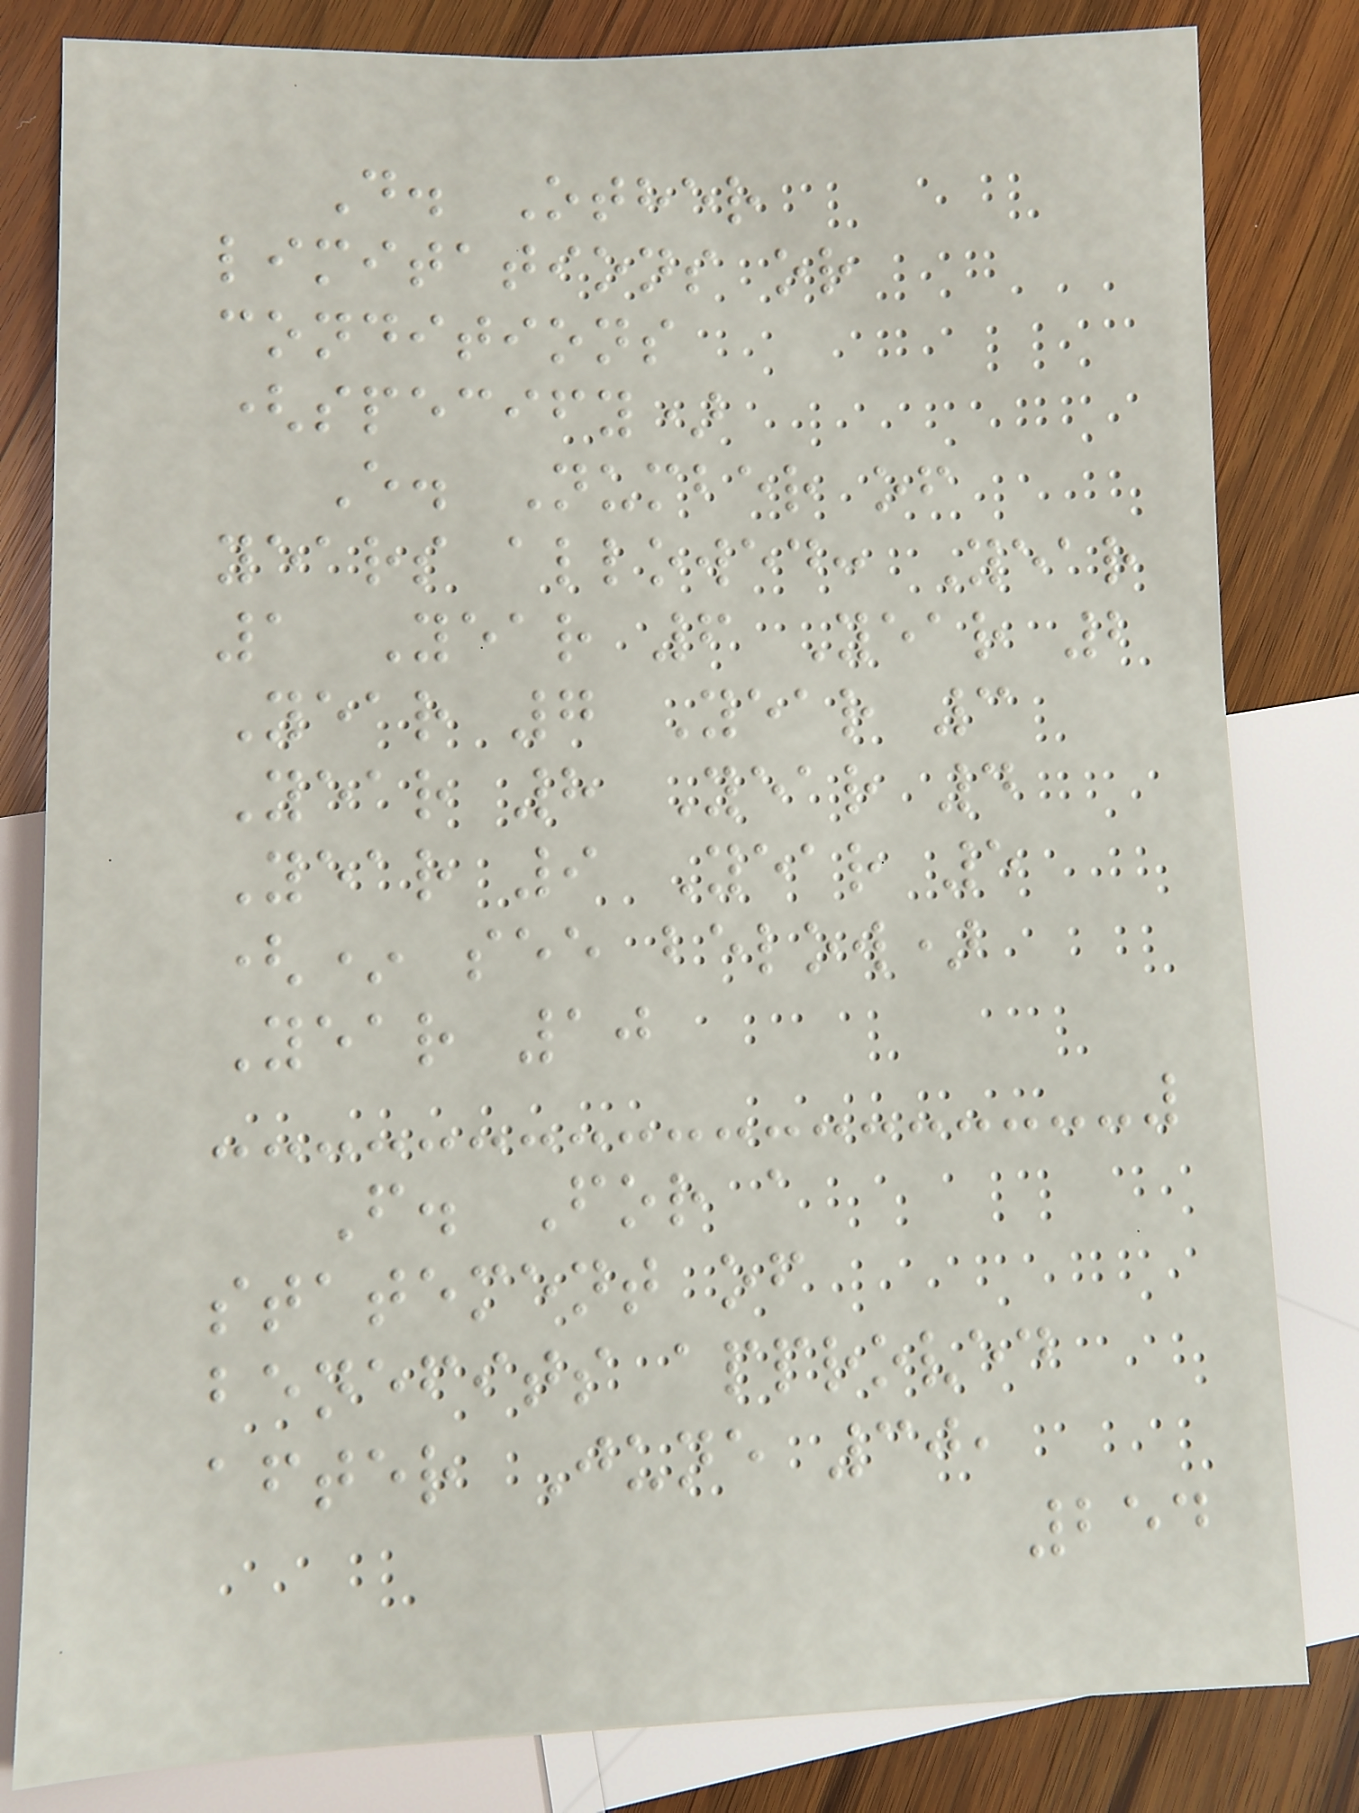D. Other
limitations or
conditions
(specify)
E. Number of
years allowed: Year
1 Year 6 Year 2
Year 7 Year 3
Year 8 Year 4
Year 9 Year 5
(* see below)
Year 10
F. For a
statement of
benefits approved
after June 30,
254
